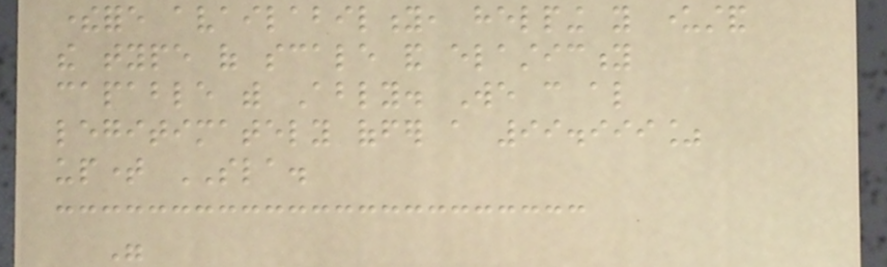therefore availability, helping you understand
the type of scale and elasticity
capable with Ably. We can also
legitimately offer a 99.999%
uptime SLA.
"
